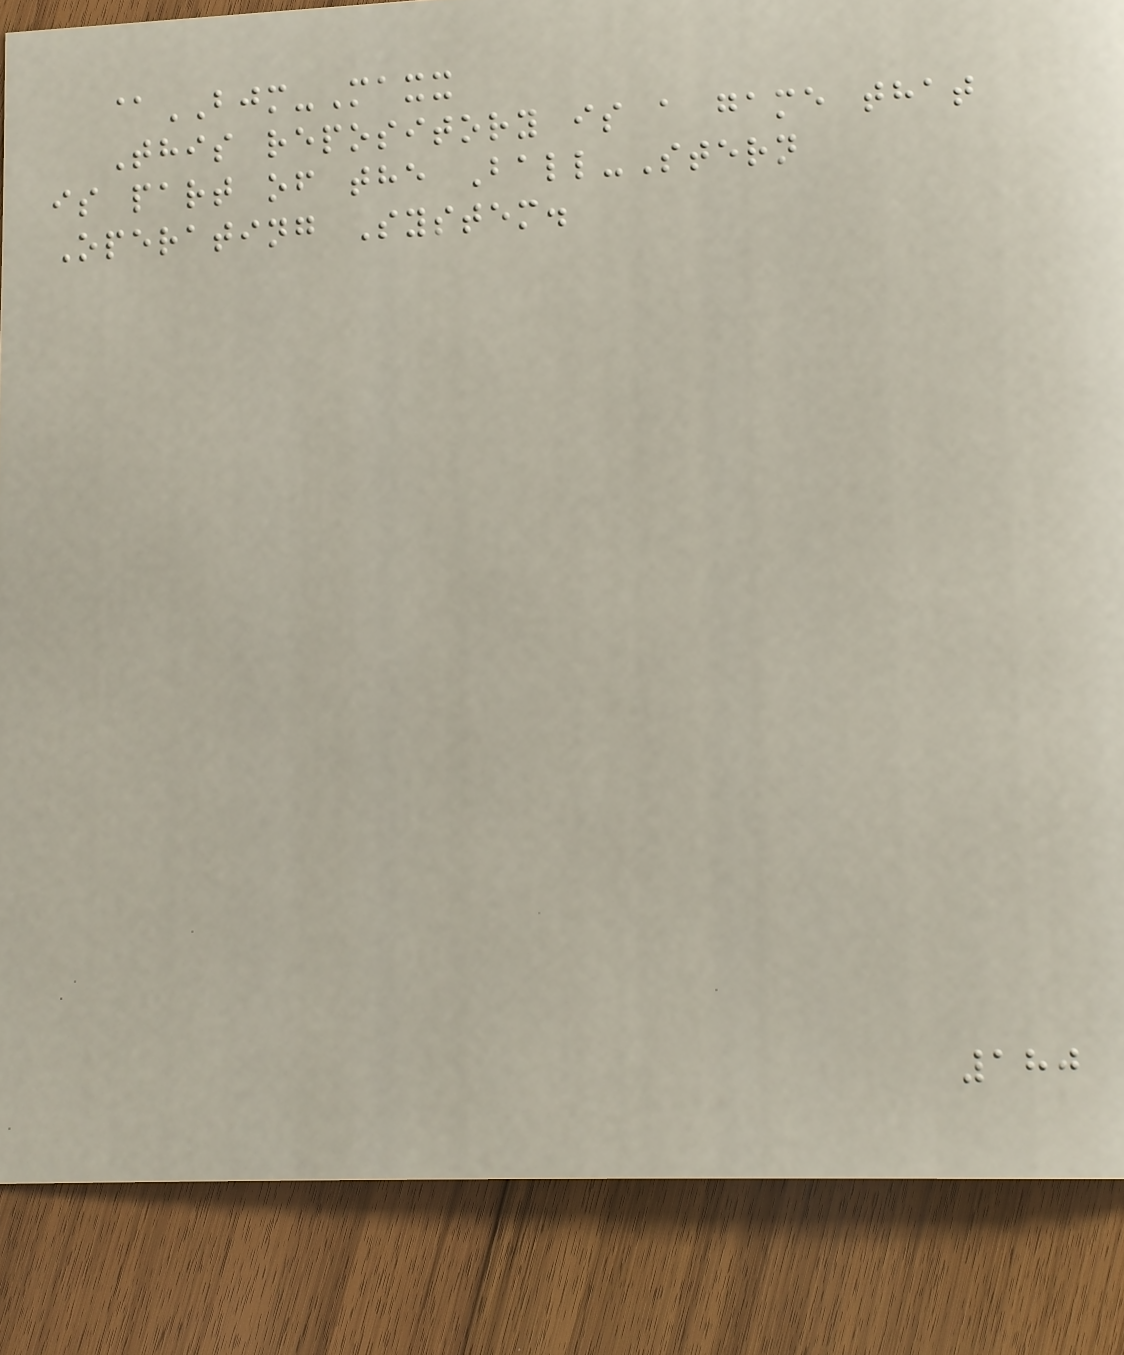@BJM-Maxx
This repository is a game that
is part of the Ball-Stern
Operating System.
180
